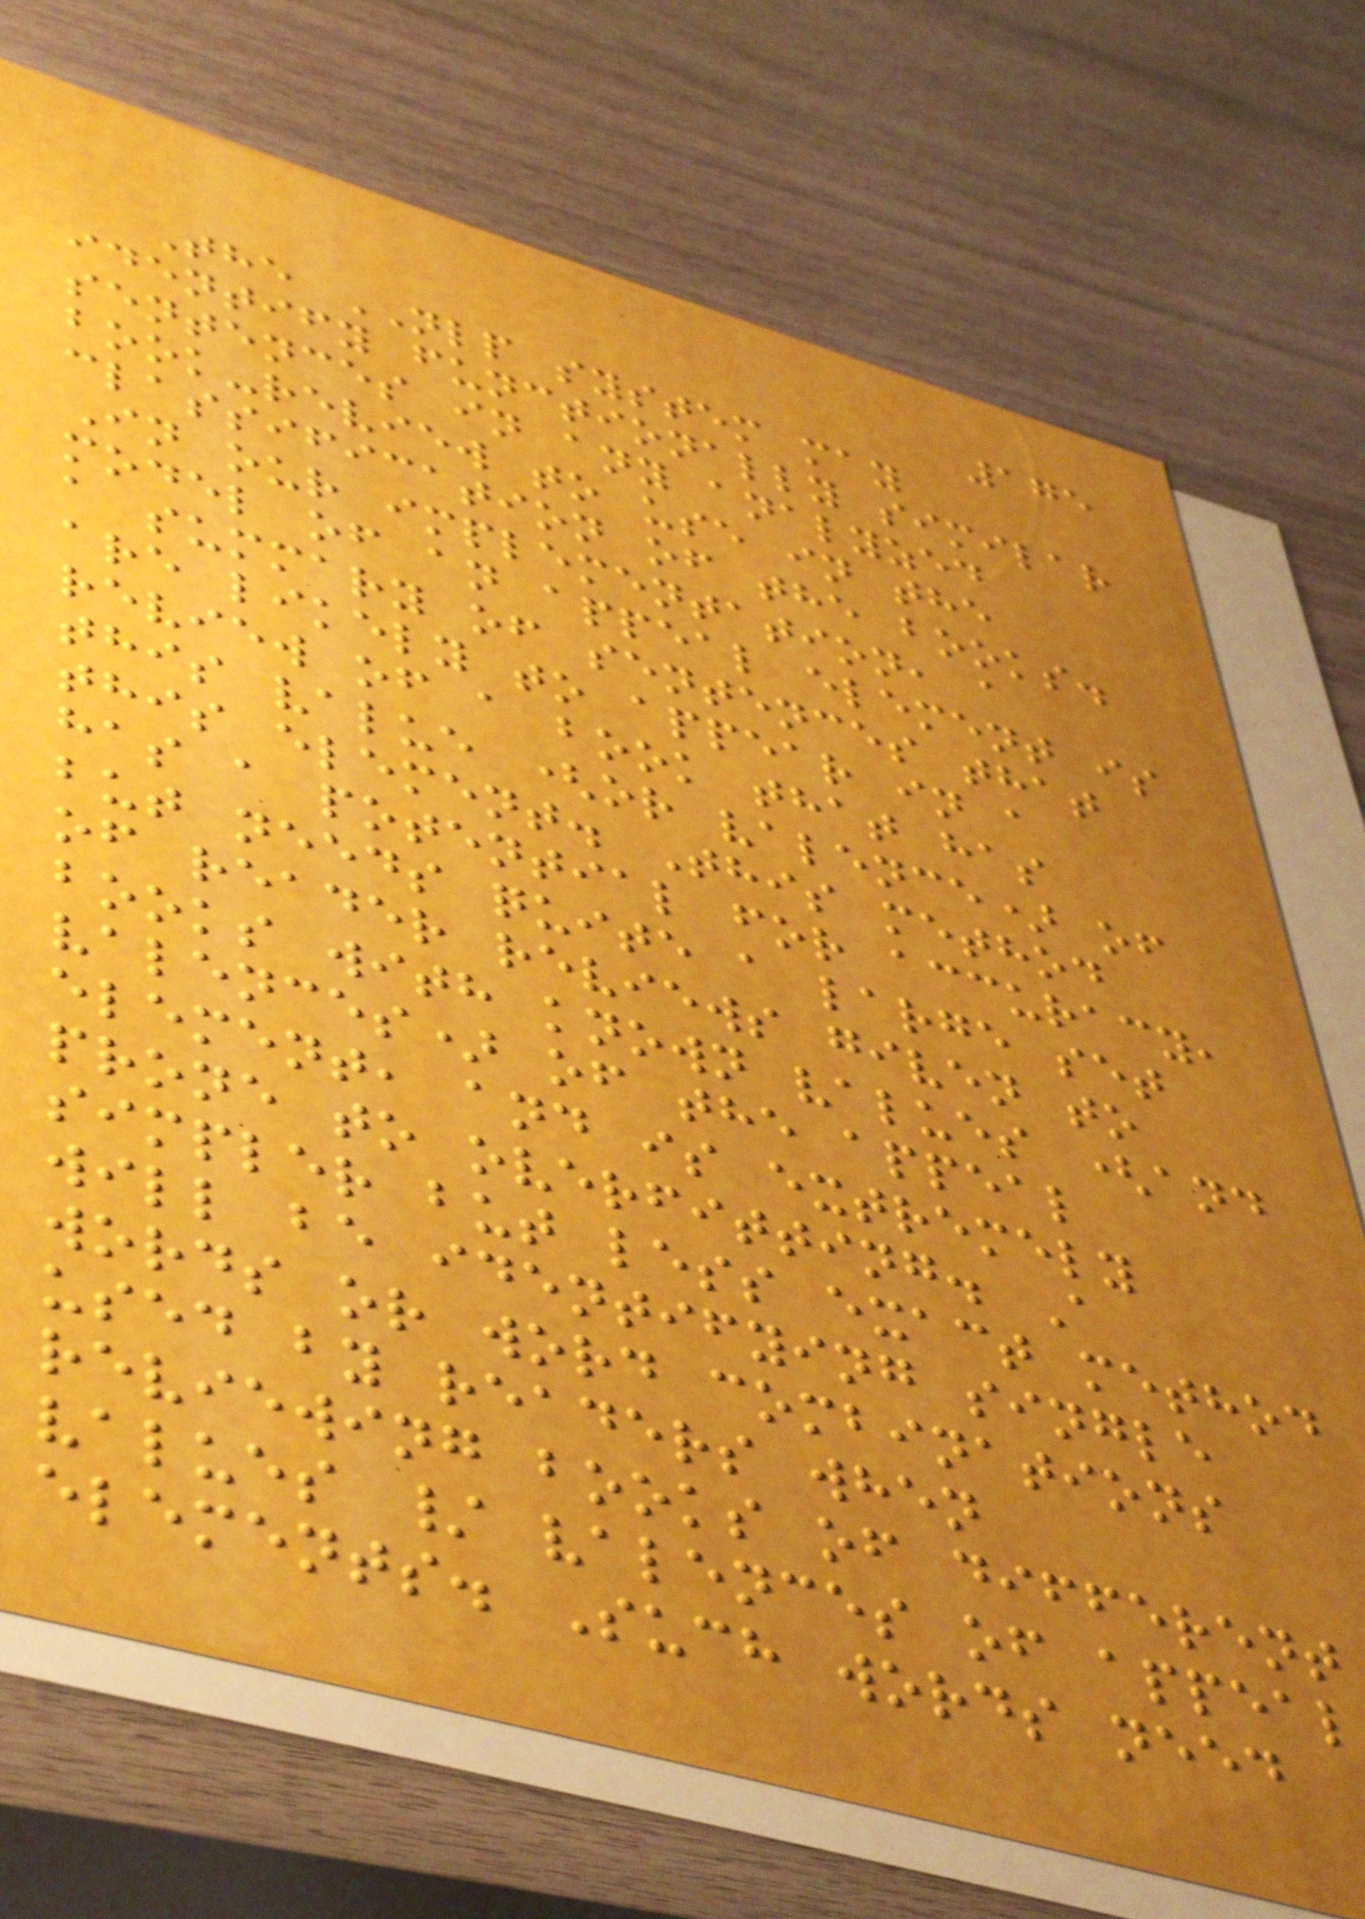175
The NLP system may
identify functionally similar
sentences in any analyzed
book-review to use in the
classification of the books.
In our implementation, a
model of an appeal element is
a summary of sentences that
are likely to appear in a
review of a book that has
this value (or valence) of
this element. This method
has a potential for accuracy,
but needs quite a large set
of reader reviews given to
books with known values (and
valences) of the appeal
element, and is extremely
prone to overfitting. A
simpler but less exact method
will be identifying single
words or word combinations
used by readers when
reviewing books of different
values / valences of appeal
elements. Such words need
